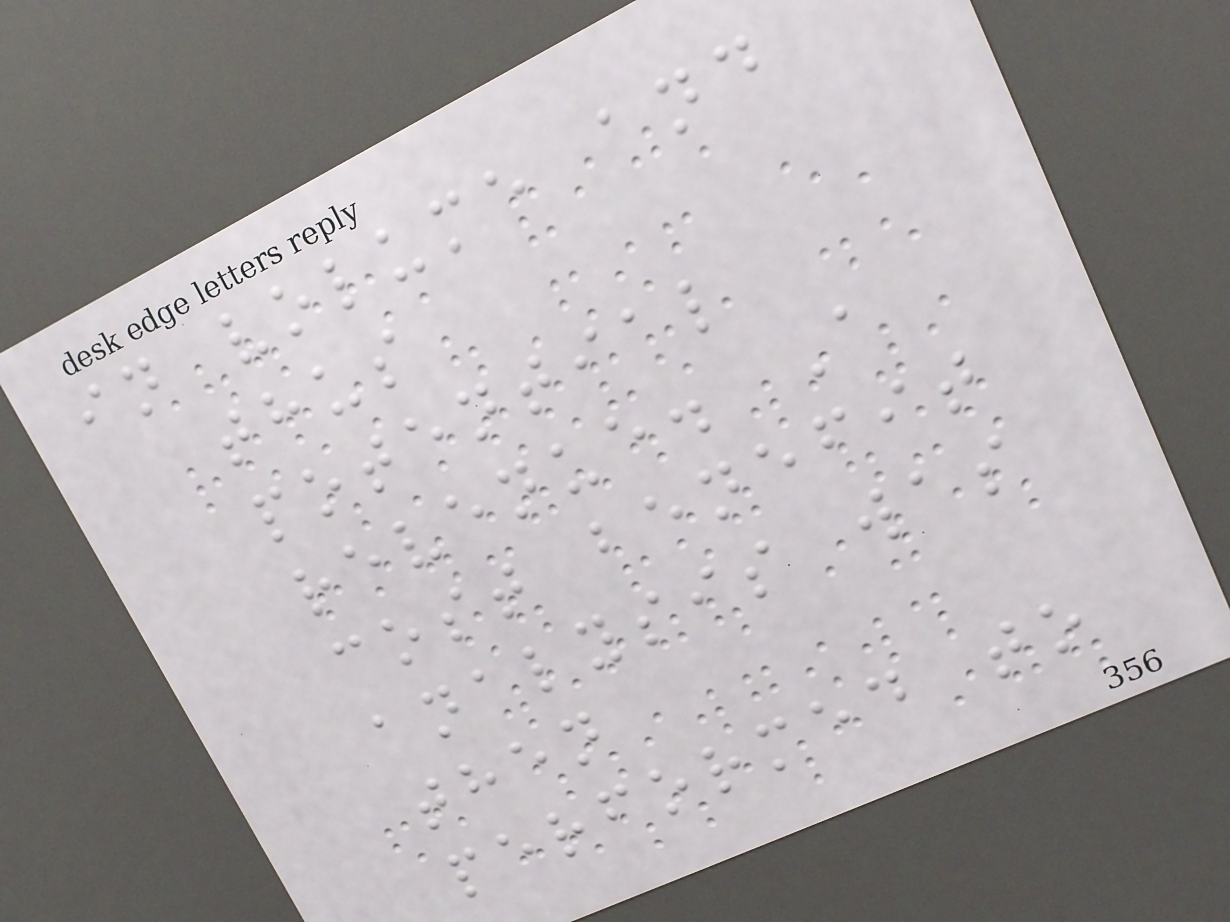in volume and
thus
potential
revenue. A
cost benefit
analysis was
then
performed to
